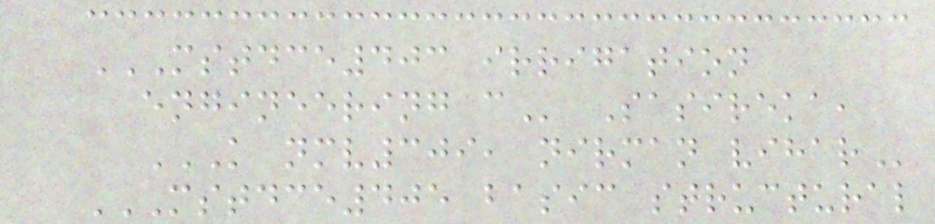MSTDCE403 IRRIGATION
ENGINEERING C Sasireka,
K NMV309, NIRMAN VIHAR
MSTDCE405 BASIC STRUCTURAL
